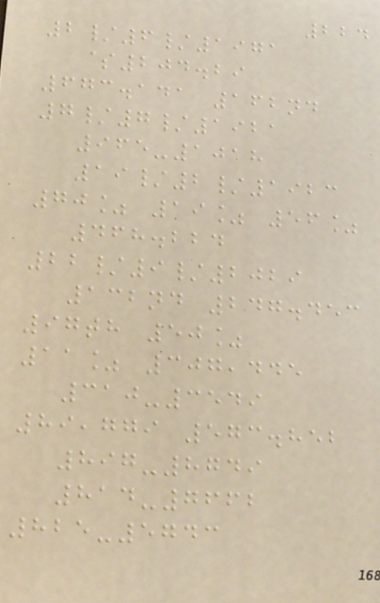224
2/6/1971
$204.29
673.141 162nd
7/7/1921
965-1018
19/2/1923
70% 19% 56%
468.224
22/9/2029
132nd 247.453
97th 50%
11% 307,445
310-3549
89,779 573.852
897-8749
814-7662
825-5743
